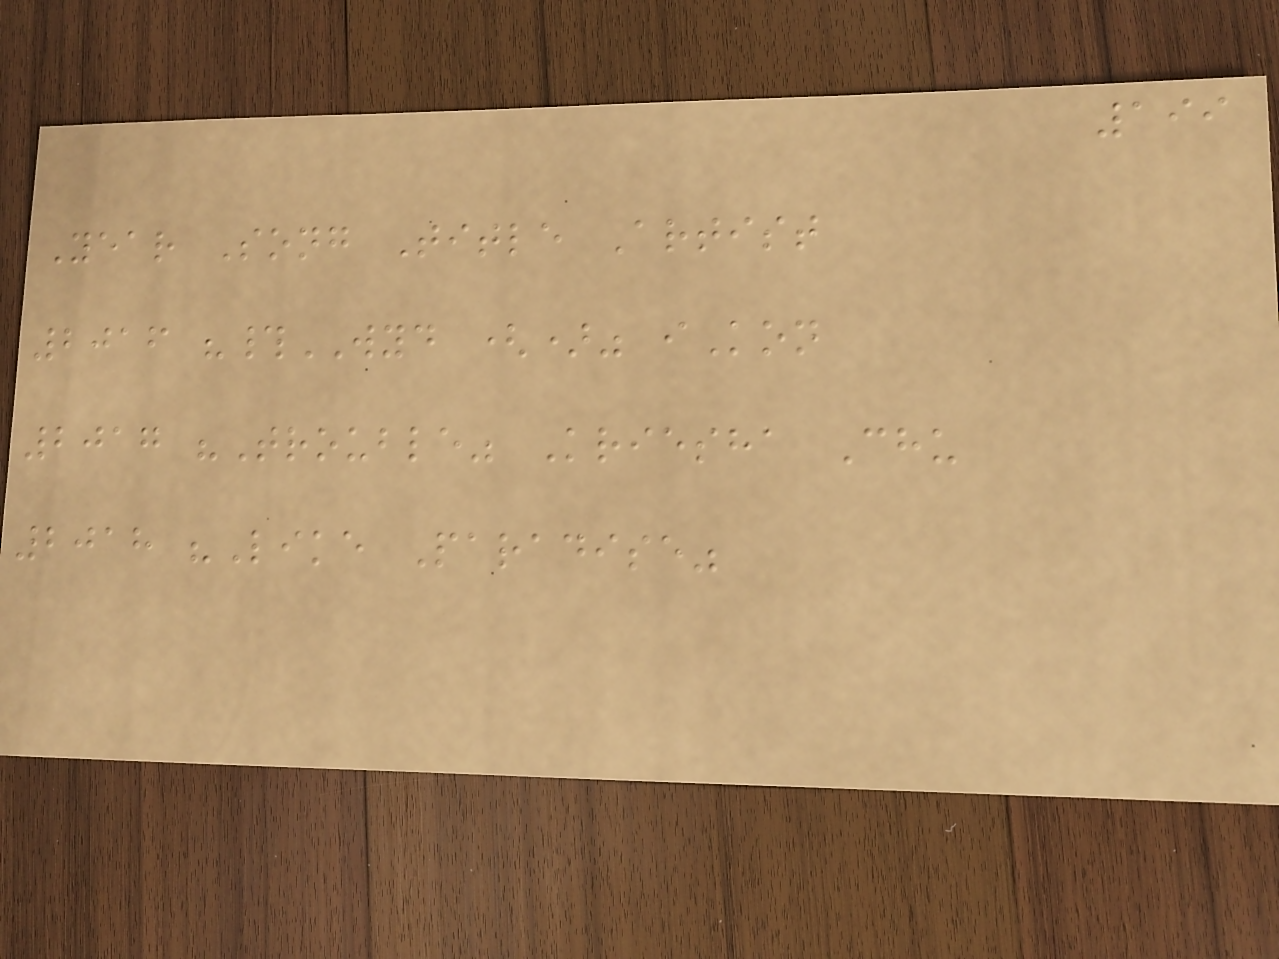199
Year Song Title Artist
2016 "#WYD ()" iKon
2017 "Trouble" Kriesha Chu
2018 "Like Paradise"
